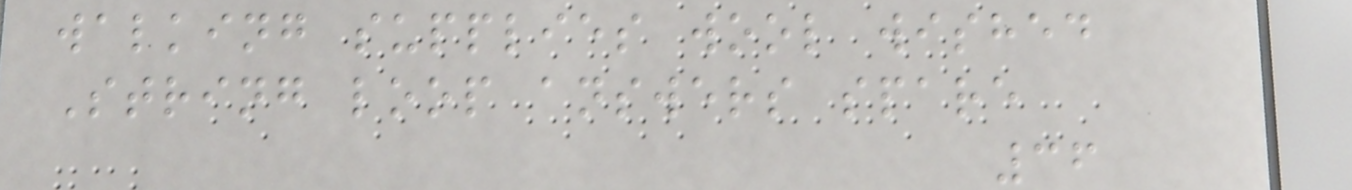walking supplies wool wished
String loop answers spare
36
